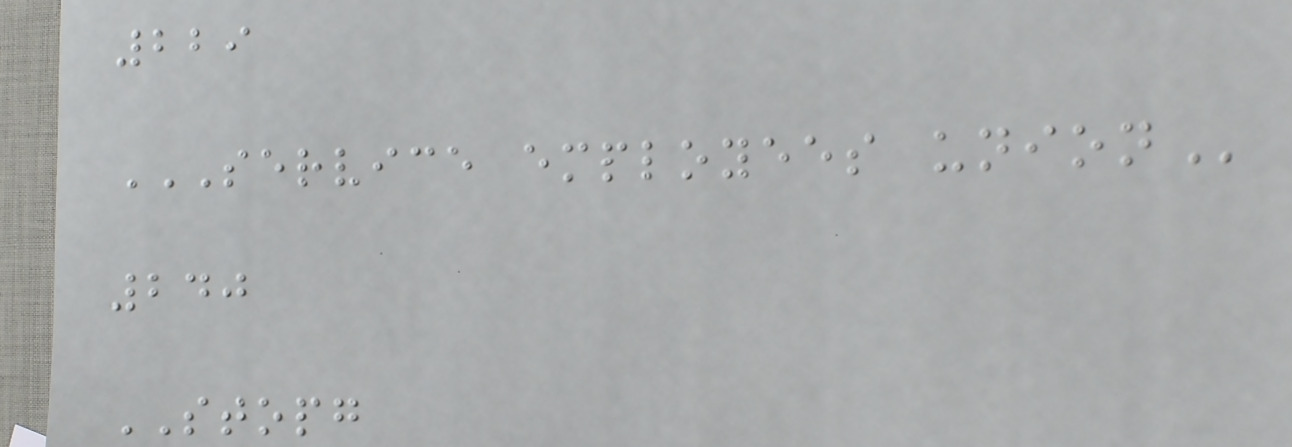229
SERVICE EMPLOYEES UNION
240
STOPG
